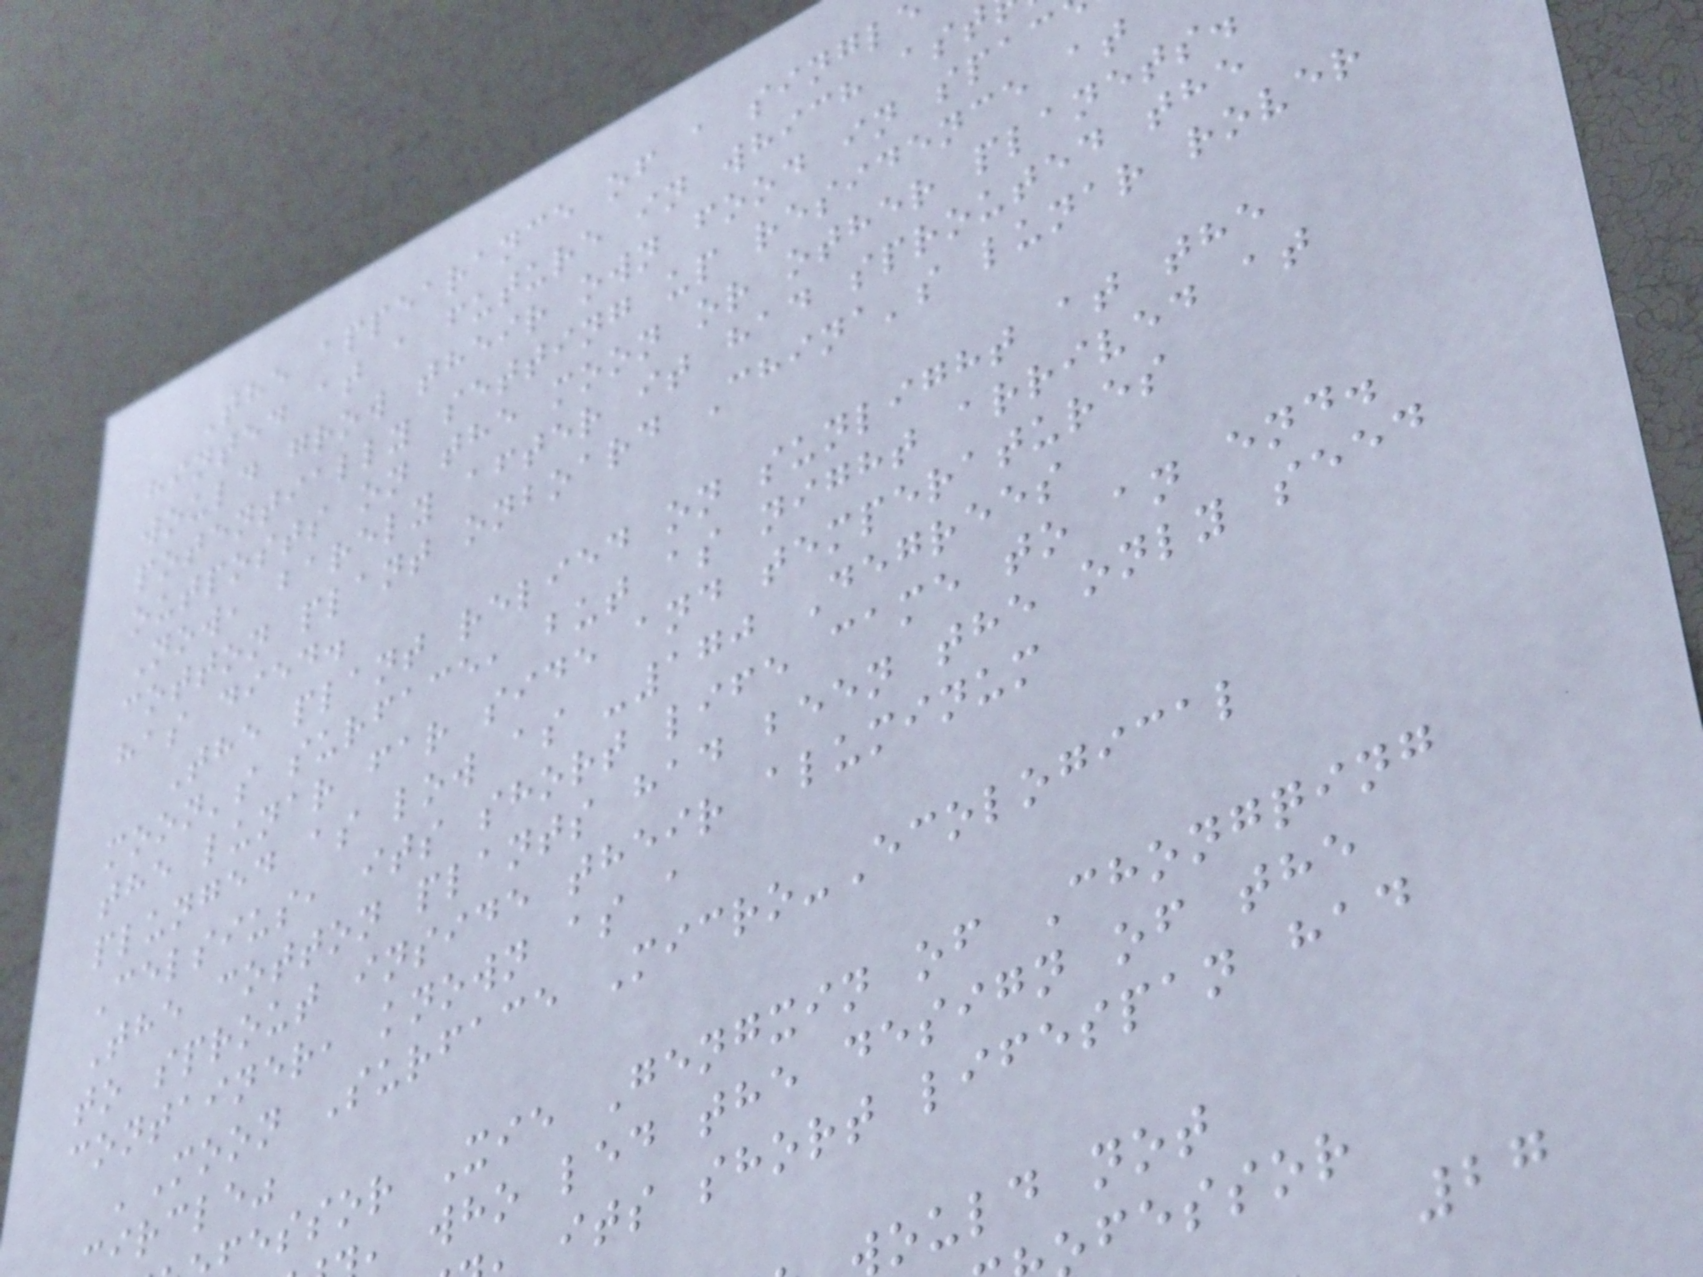The appearance of a singl
hinted at a future in which ast
would grow their own food in spac
potentially setting up residence at
outposts on the moon or other planets.
Now, barely after it had sprouted the
cotton plant onboard China's lunar rover
has died.
The plant relied on sunlight at the
moon's surface, but as night arrived at
the lunar far side and temperatures
plunged as low as -170 Degrees
Celsius, its short life came to an end.
The cotton plants had been the only seed
to sprout inside their aluminum
container, known as a
'Moon Surface Micro-Ecological
ircle"
essor Xie Gengxin of Chongqing
, who led the design of the
its short lifespan had
ould not
27
